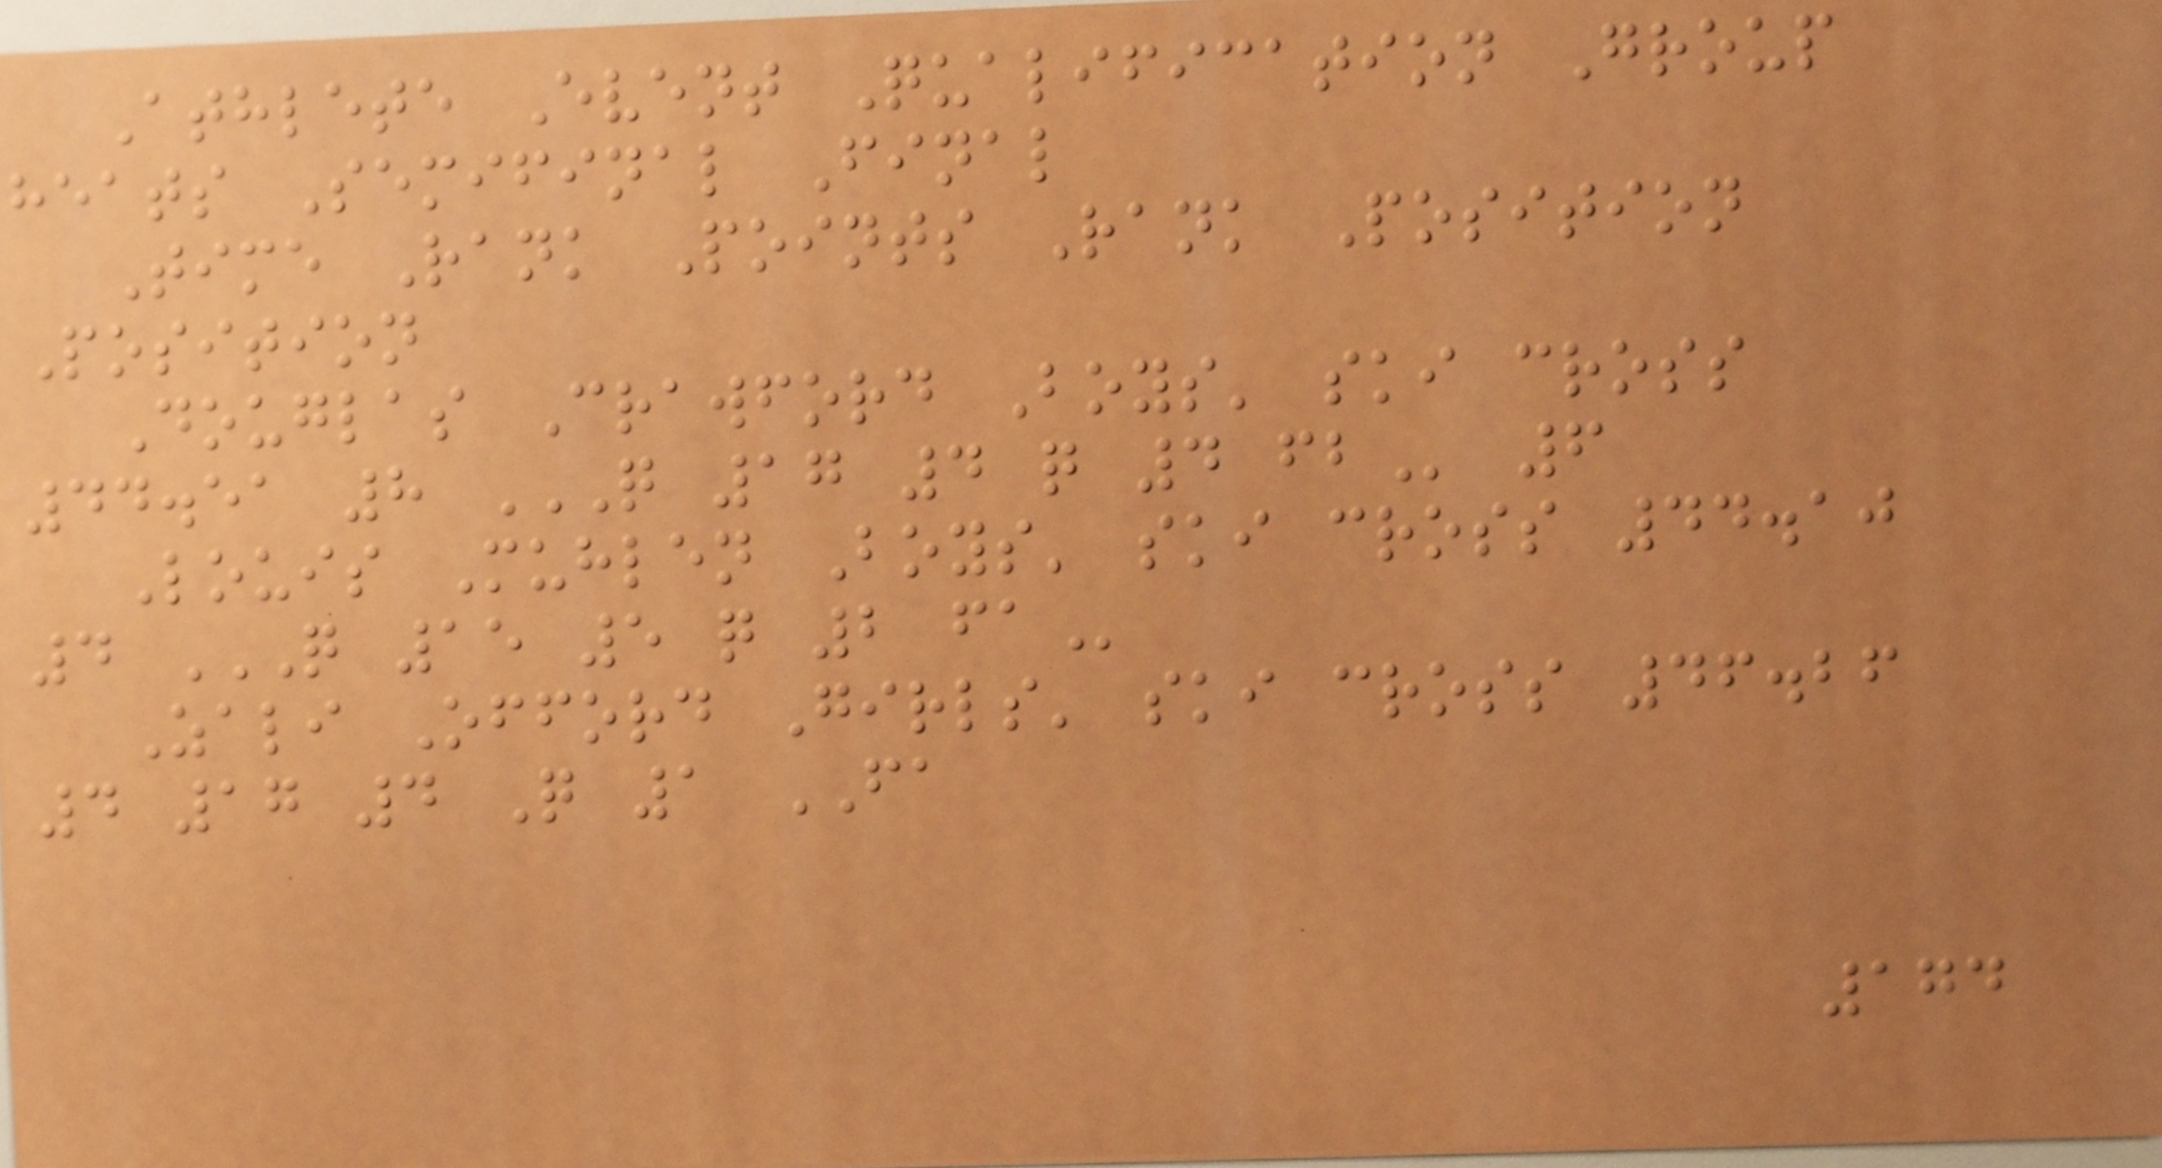Athlete Event Qualification Group
heats Semifinal Final
Time Rank Points Rank Position
Position
Douglas Crawford Boys' ski cross
44.51 8 Q 17 4 Q 4 FB 6
Louis Muhlen Boys' ski cross 44.10
4 Q 15 5 Q 2 FA
Zali Offord Girls' ski cross 46.26
4 17 4 Q 1 FA
174
